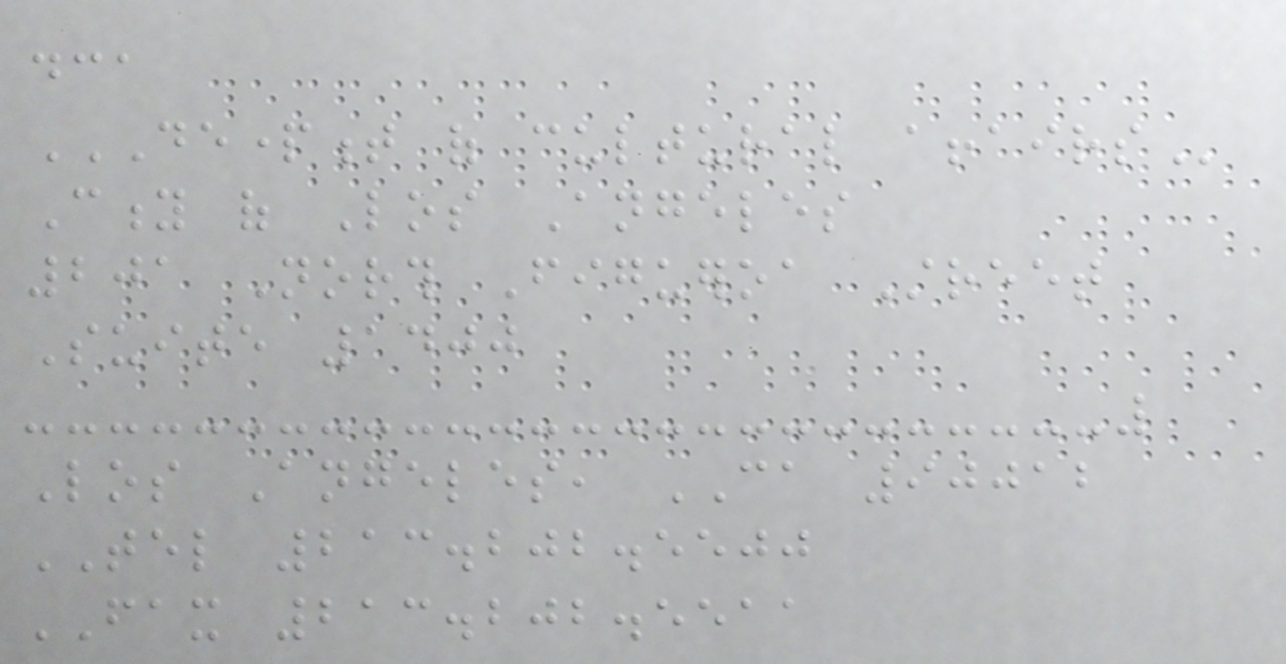dca
DEPARTMENT OF CULTURAL AFFAIRS
City of Los Angeles
201 North Figueroa Street
Suite 1400
Los Angeles, CA 90012
TEL 213.202.5500
FAX 213.202.5511
